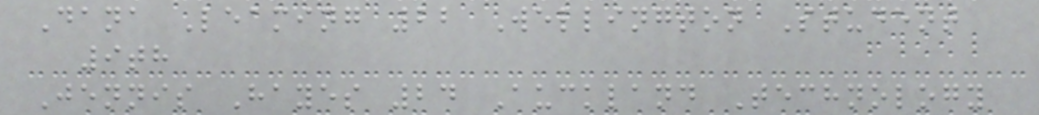Dana Leaming 22 Wellington Student
9th
Jennis Hayes 24 Auckland Technology
